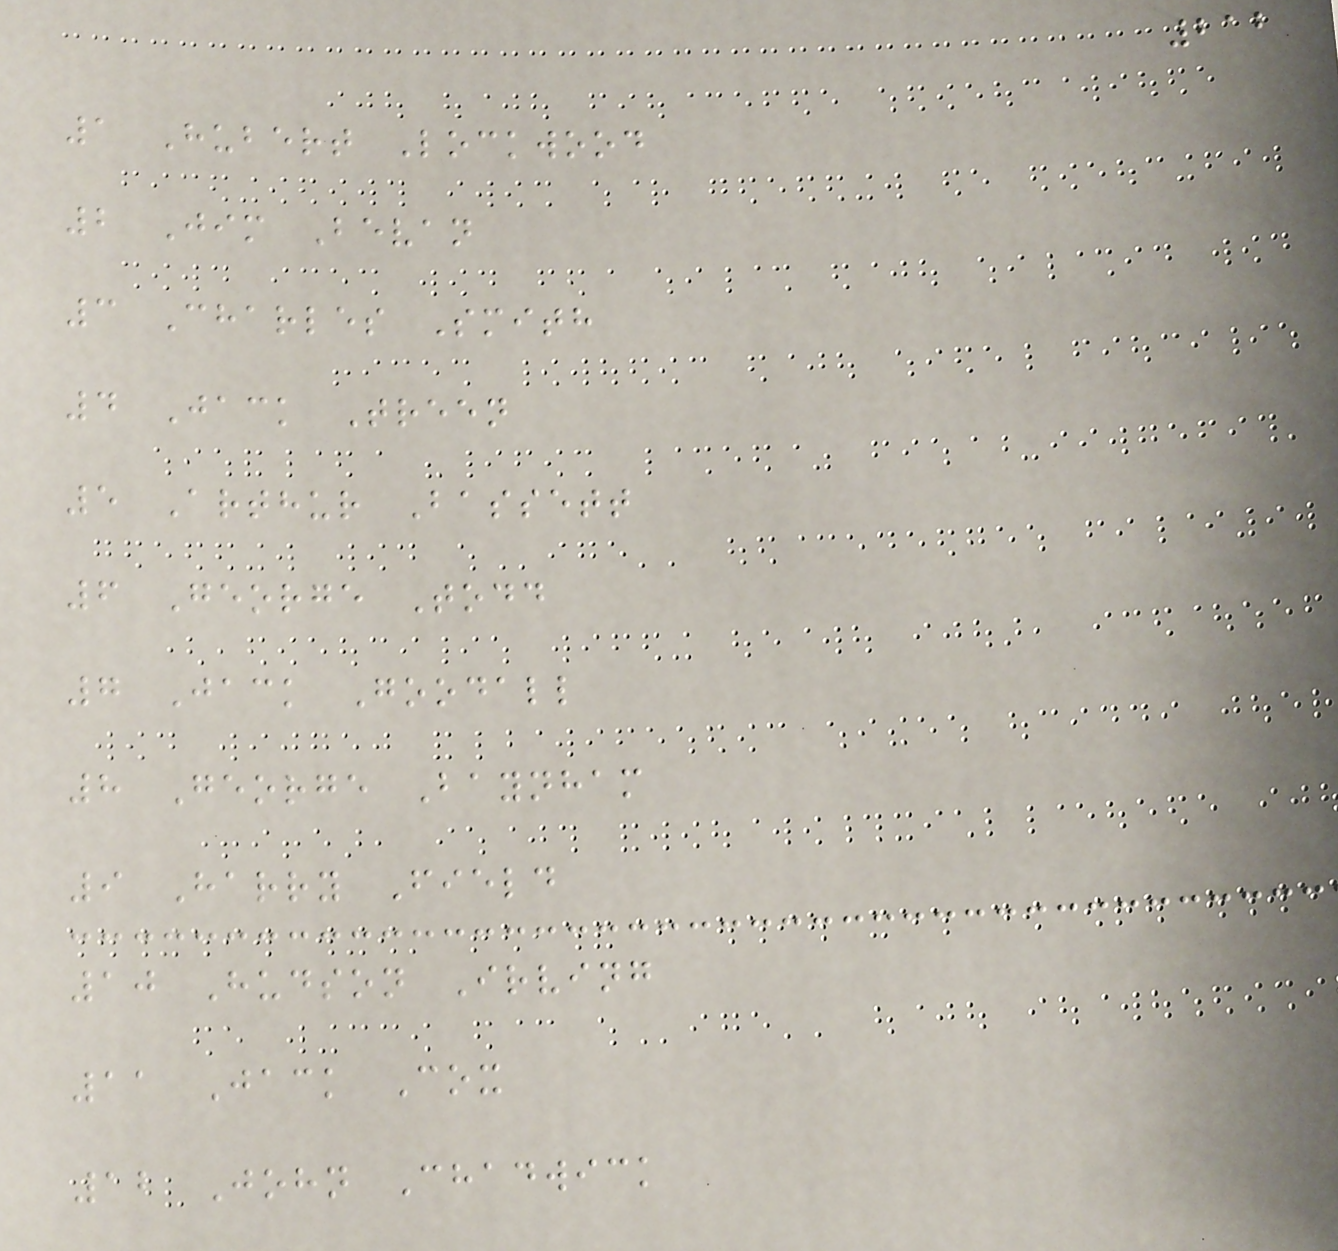212
1 Hubert Lockwood
2 Jim Bevan
3 Charles Smith
4 Jack Treen
5 Arthur Bassett
6 George Todd
7 Jack Goodall
8 George Baynham
9 Harry Field
10 Hudson Irving
11 Jack Cox
12 John Chadwick
